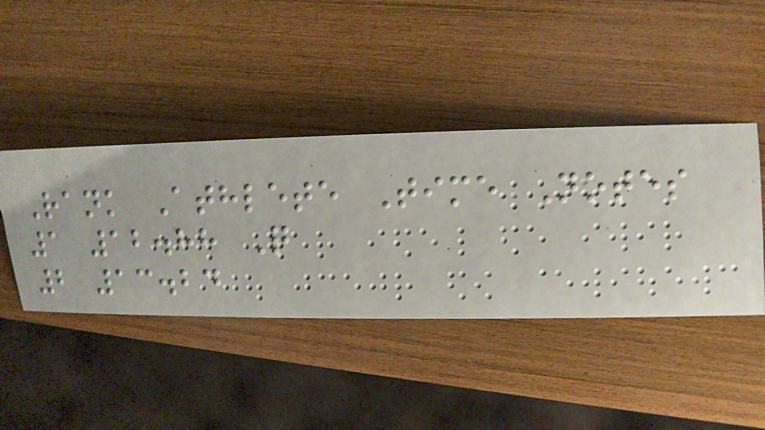Rank Athlete Time Notes
1 12.88 Q
2 13.24
